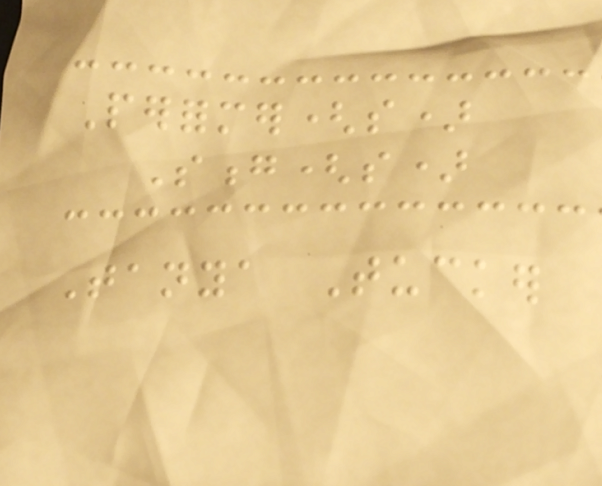Performer(s)
Song(s)
Tanya Tucker
